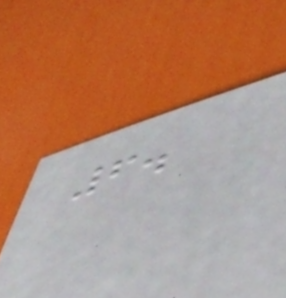6.
